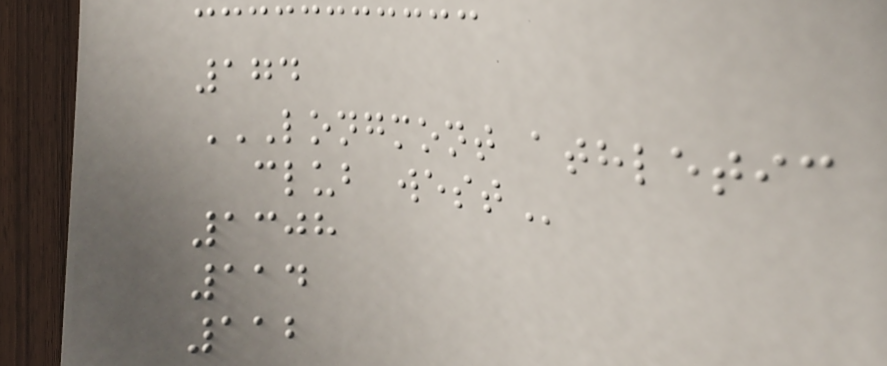174
LONGMONT ATHLETIC
CLUB WEST
1308
114
112
